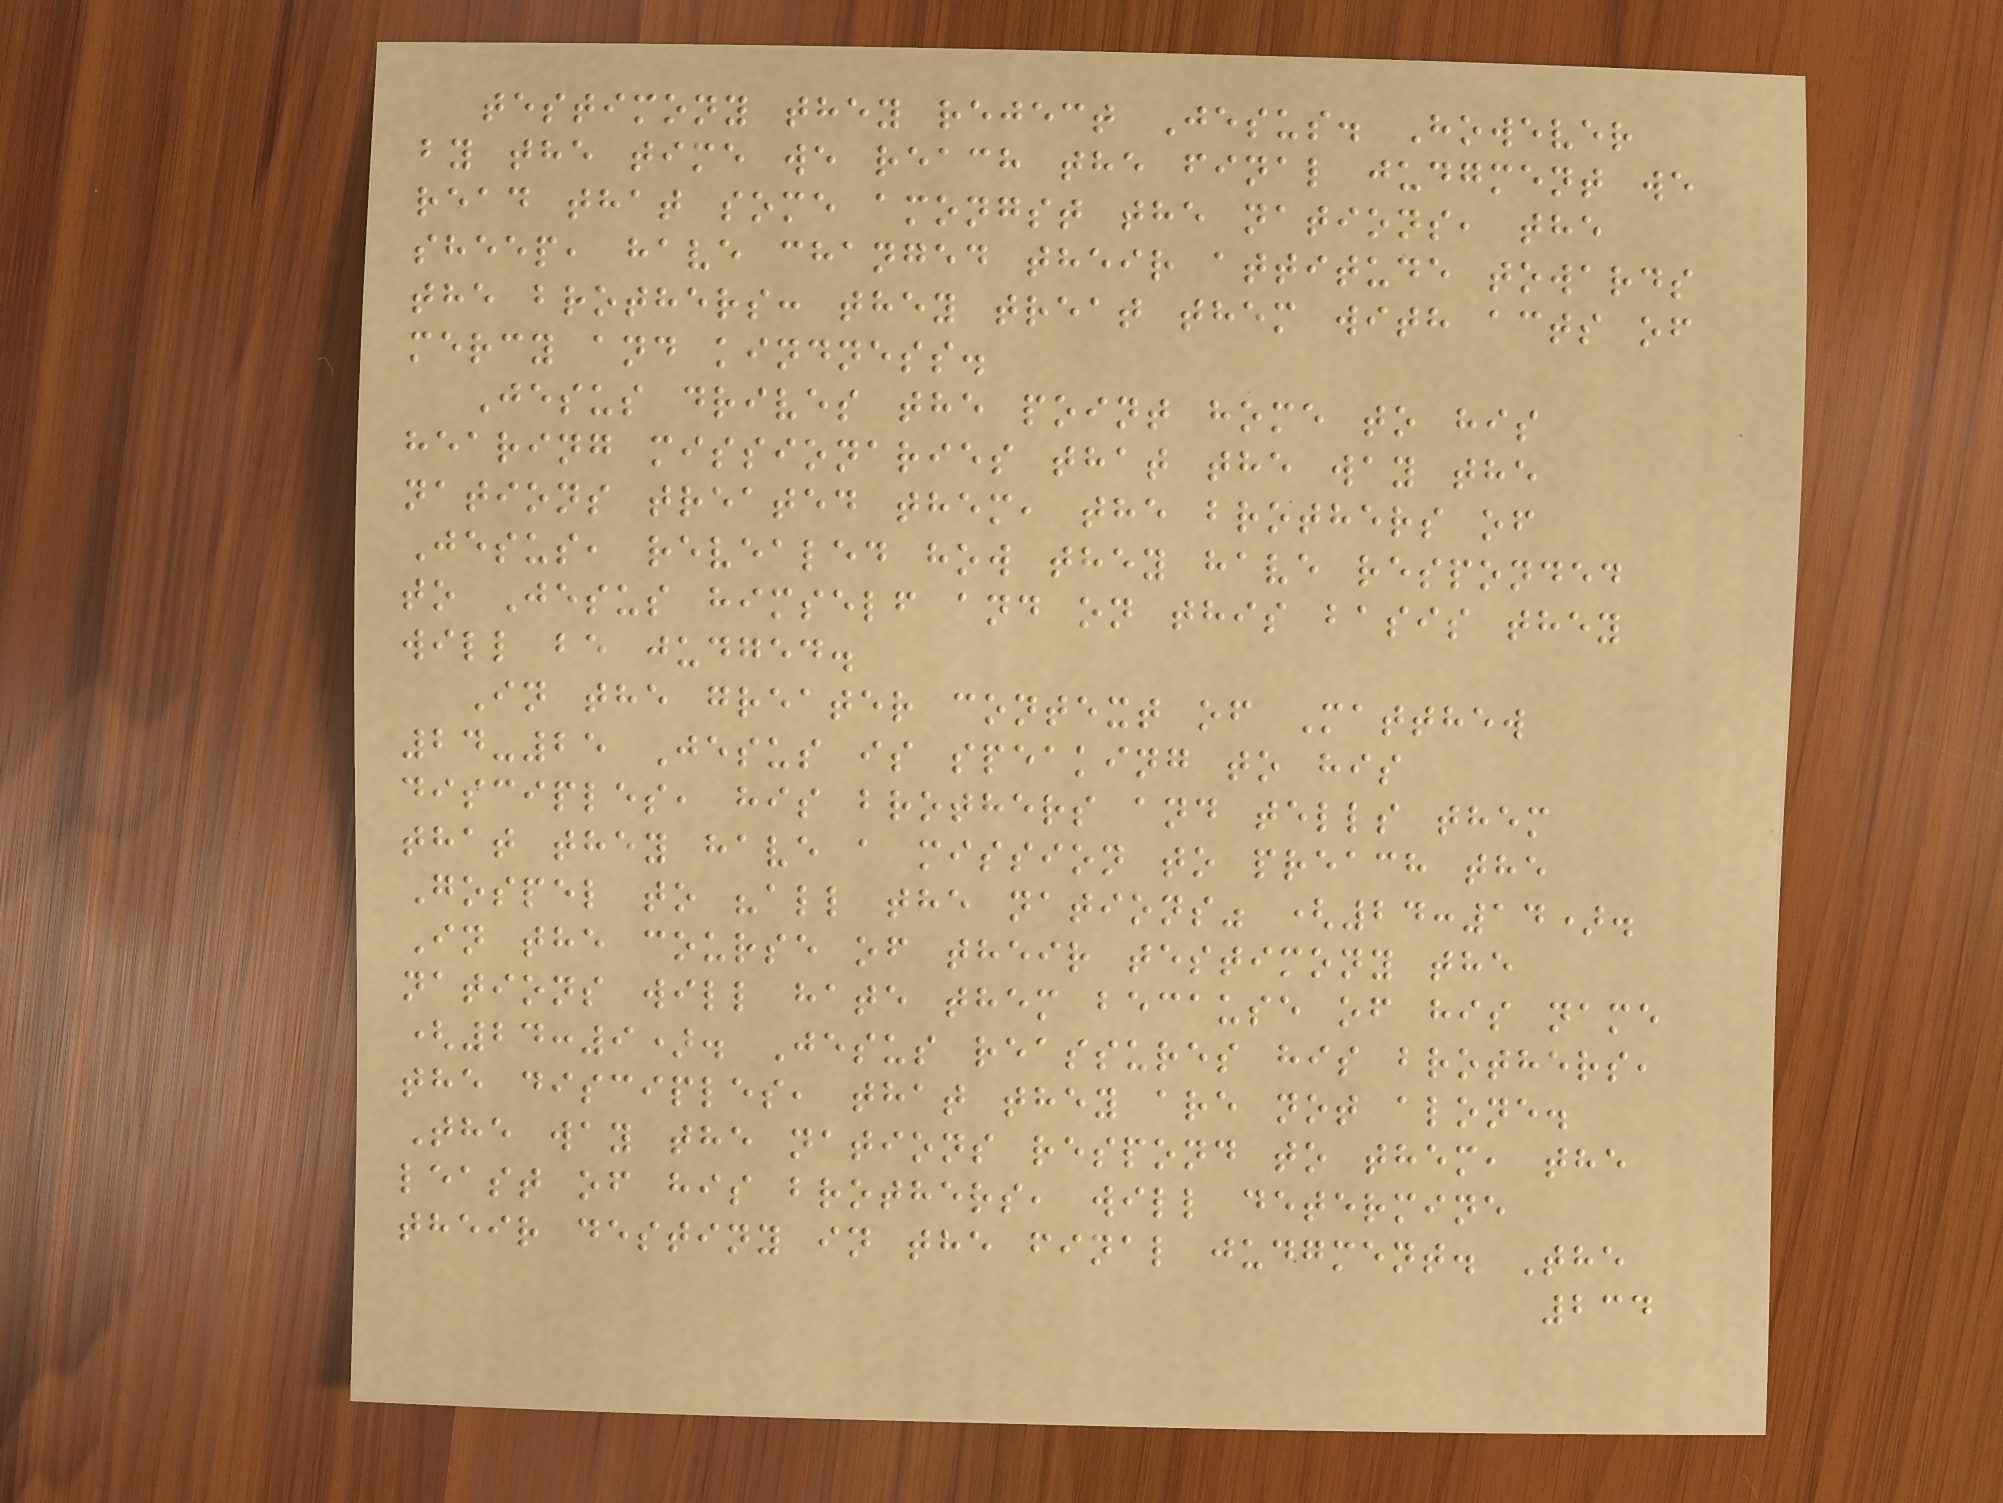testimony they reject Jesus. However
by the time we reach the final judgment we
read that some amongst the nations, the
sheep, have changed their attitude towards
the brothers: they treat them with acts of
mercy and kindness.
Jesus drives the point home to his
hearing missionaries that the way the
nations treated them, the brothers of
Jesus, revealed how they have responded
to Jesus himself and on this basis they
will be judged.
In the greater context of Matthew
24-25 Jesus is speaking to his
disciples, his brothers and tells them
that they have a mission to preach the
Gospel to "all the nations" (24:14).
In the course of their testimony the
nations will hate them because of his name
(24:9). Jesus reassures his brothers,
the disciples, that they are not alone.
The way the nations respond to them, the
least of his brothers, will determine
their destiny in the final judgment. The
234
